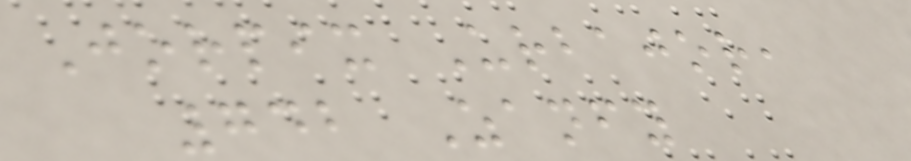Jorpix Urbajor,
742 Zanfy
